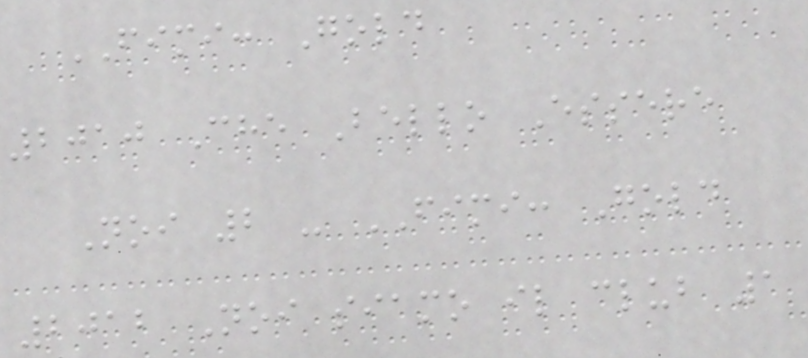FIMI: Gold
2010 Che Bello Essere
Noi 2 - FIMI: Gold
2012 Noi siamo il club 1
